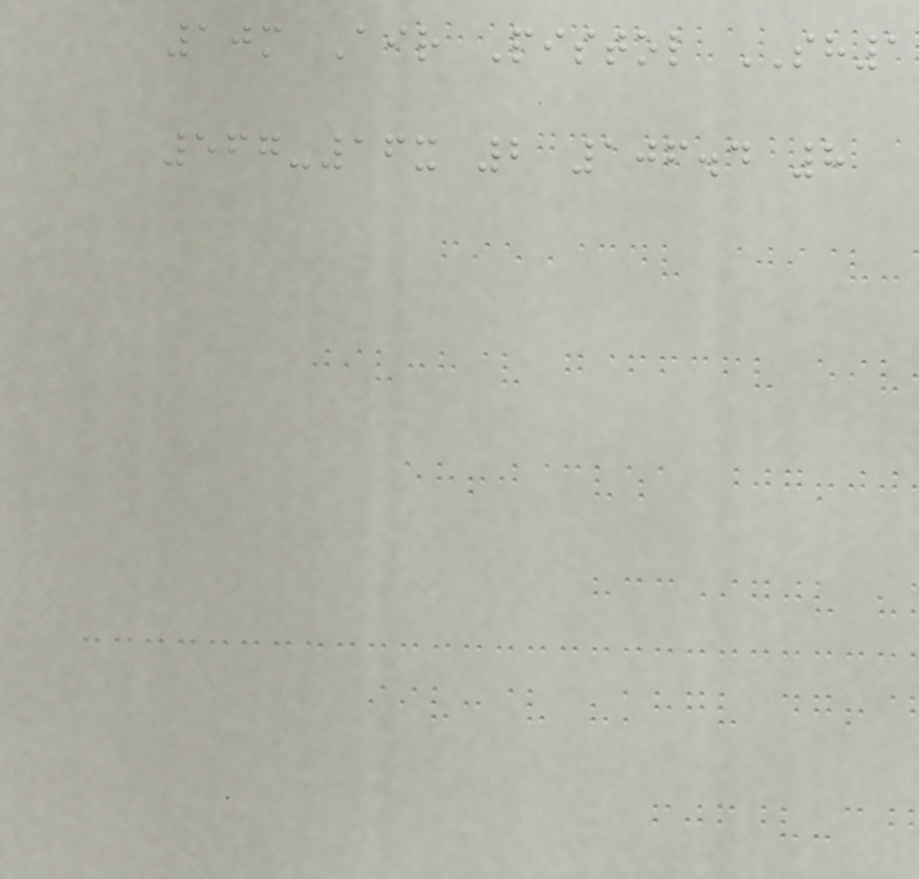10m Air Pistol SH1
567-16x 2 106.4 8
